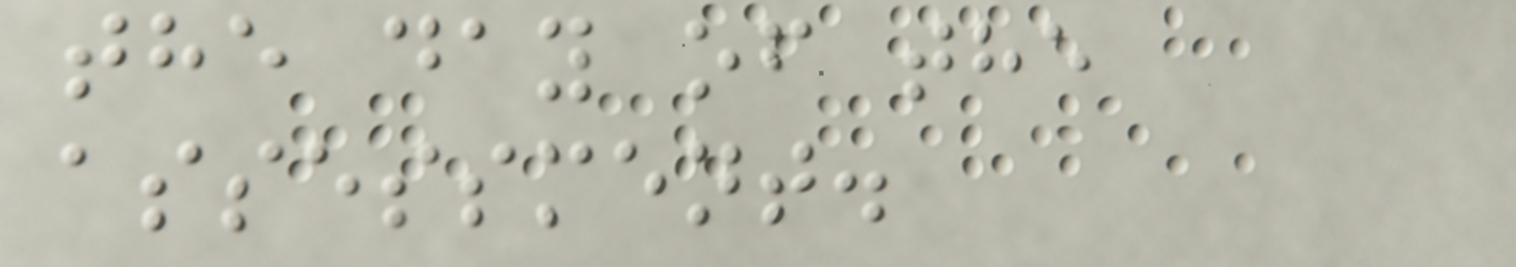the day of the
assessment.
